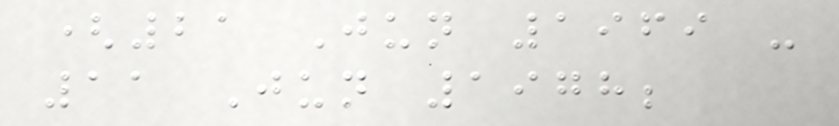(21 Jun 1969 -
11 Jun 1978;
